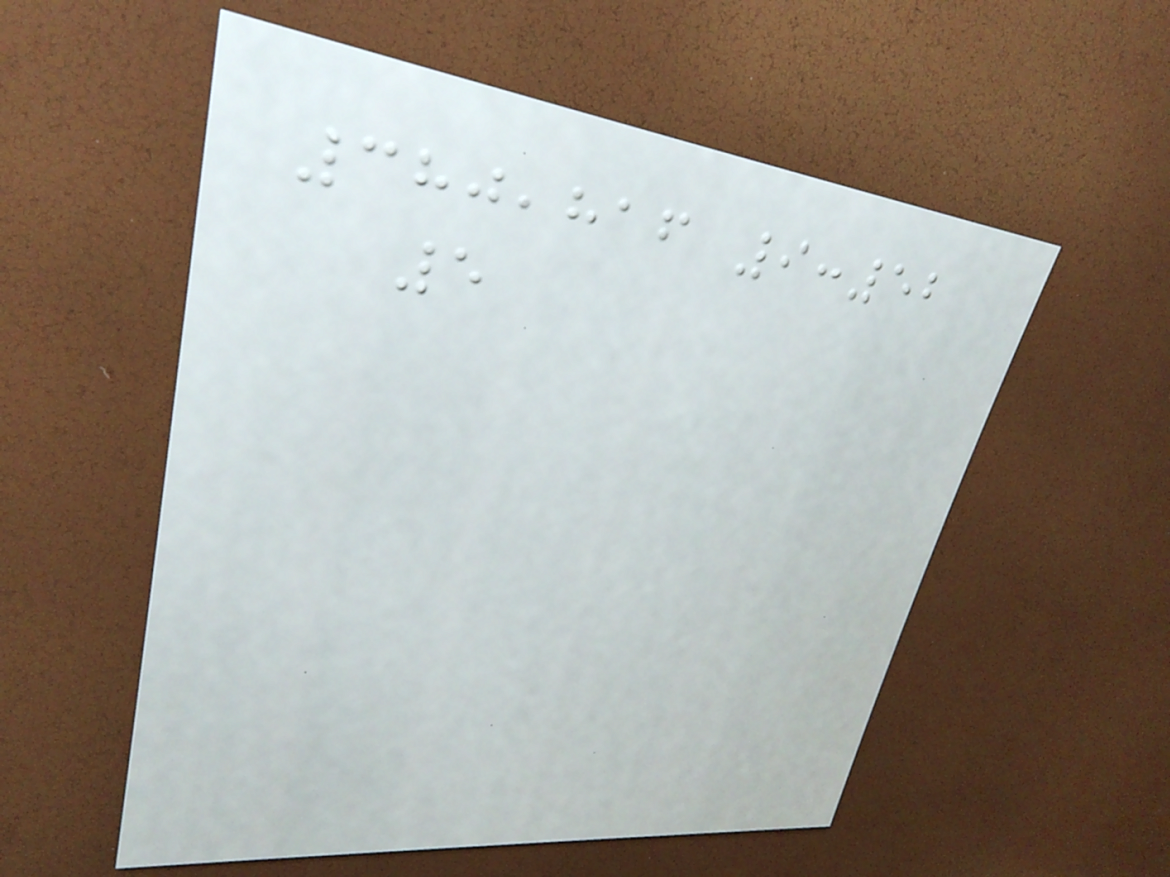380,816 9:52
5
